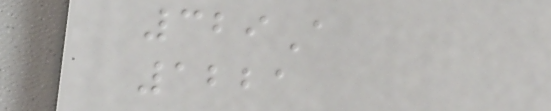329A
1221
